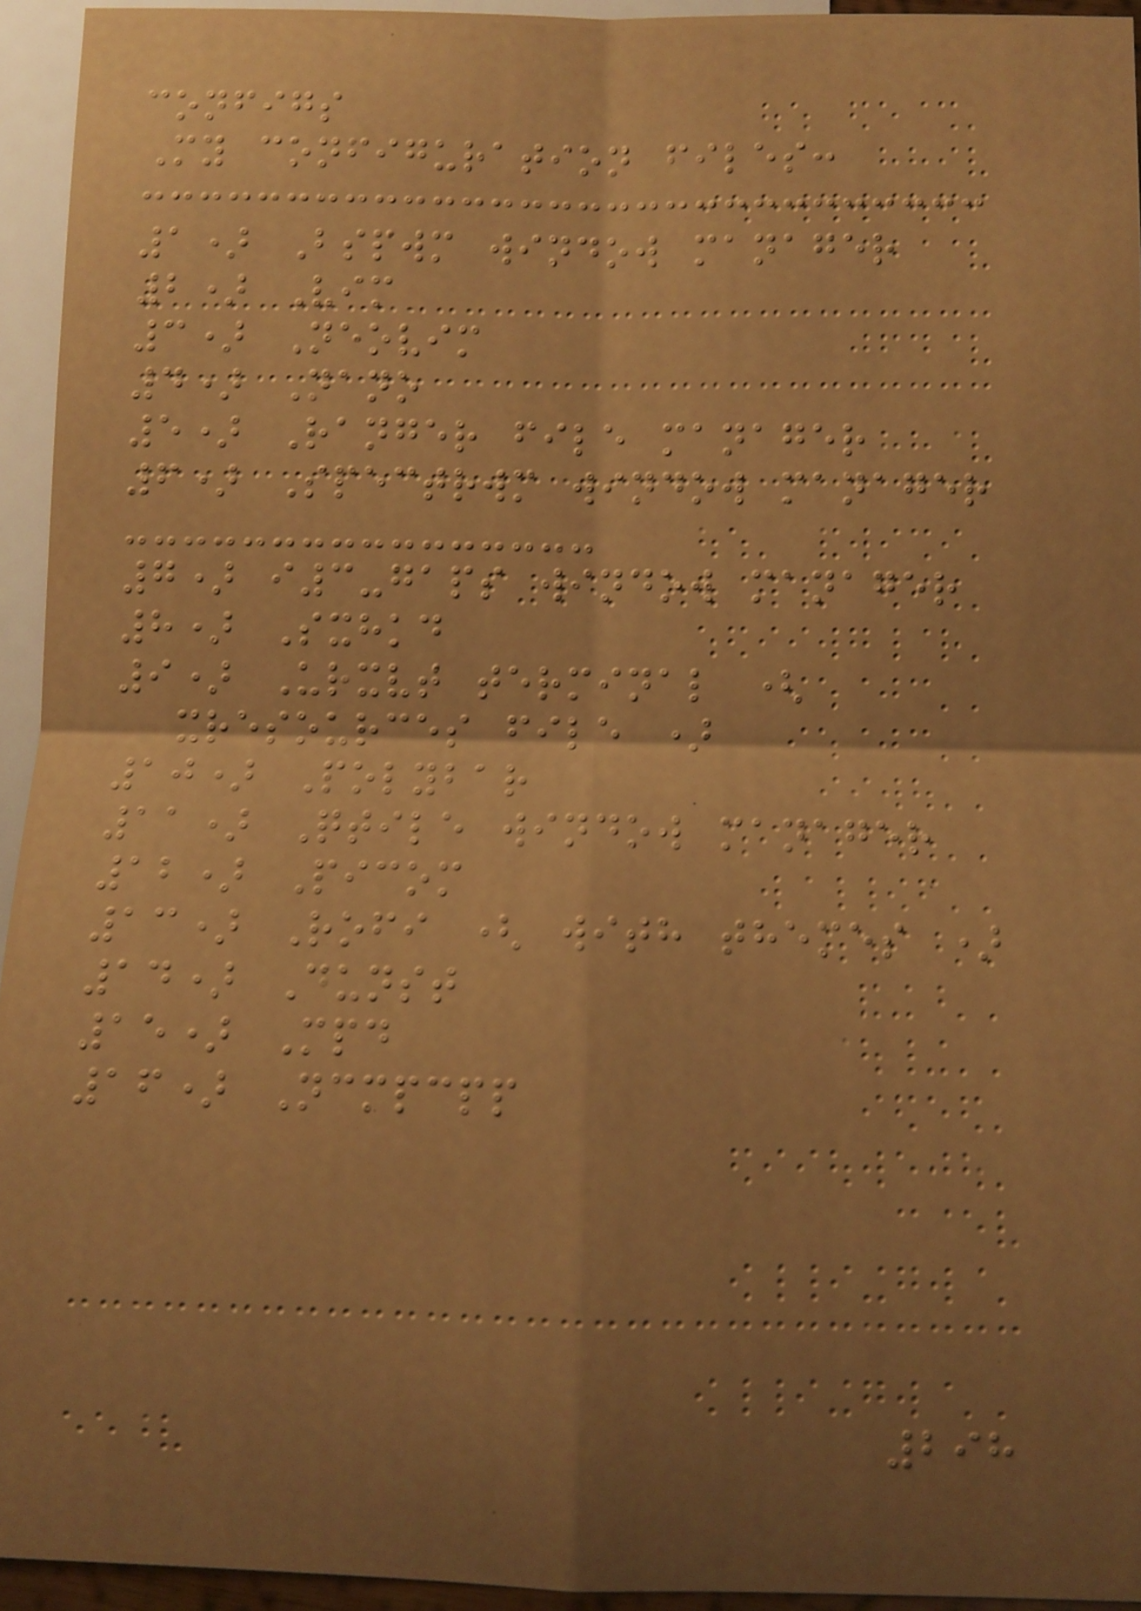configs
My configuration files:
1) Bspwm window manager
2) Vim
3) Neovim
4) Nano
5) Ranger file manager
6) Spectrwm window manager
7) i3-gaps window manager
8) Sxhkd
9) Urxvt terminal (
xresources file )
10) Polybar
11) Qtile window manager
12) Picom
13) Rofi ( with themes )
14) Dunst
15) Mpd
16) Ncmpcpp
298
